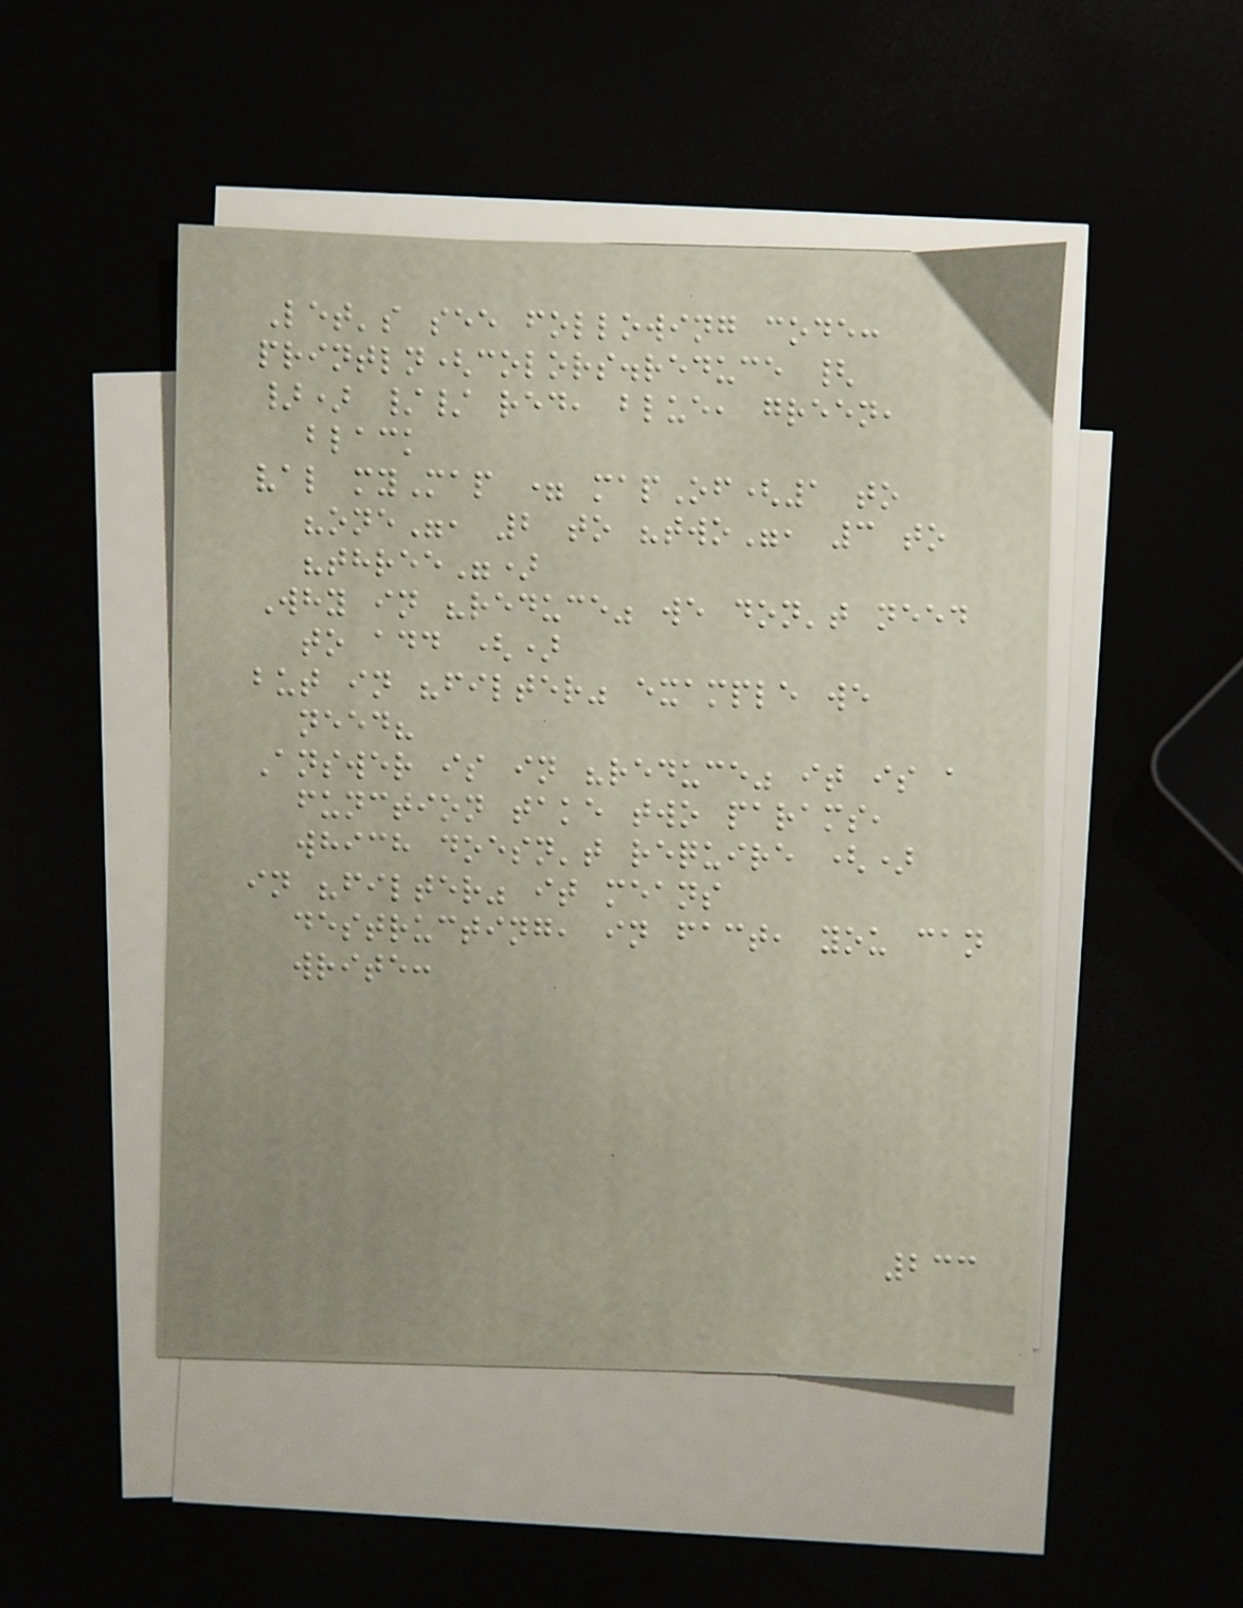Let's see following code:
println(colors.reduce {
}) // red, blue, green,
black
val myMap = mapOf(1 to
"one", 2 to "two", 3 to
"three")
Why in "reduce" we don't need
to add ()
but in "filter" example we
need?
Answer is in "reduce" it is a
function take two params,
which doesn't require ()
in "filter" it means
destructing, in fact, you can
write:
233
